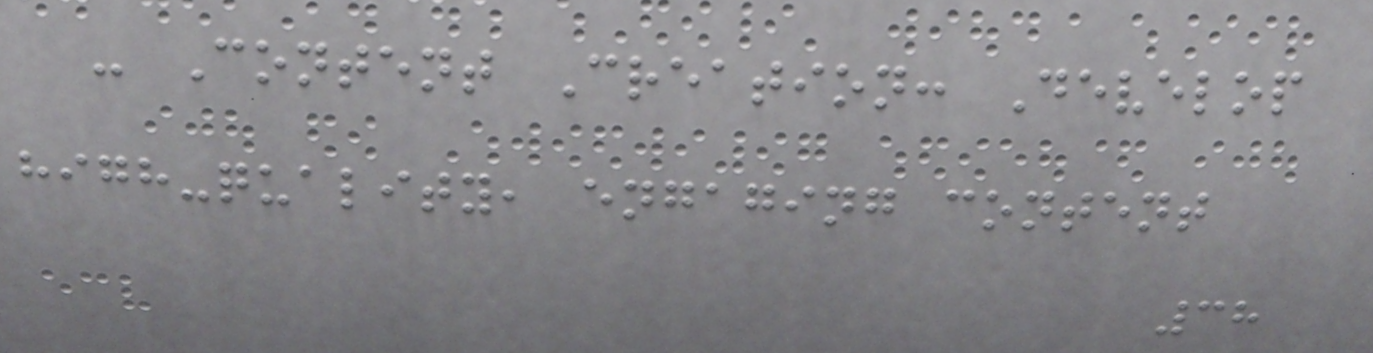- Content Creation: Develop
high-quality, engaging content
38
